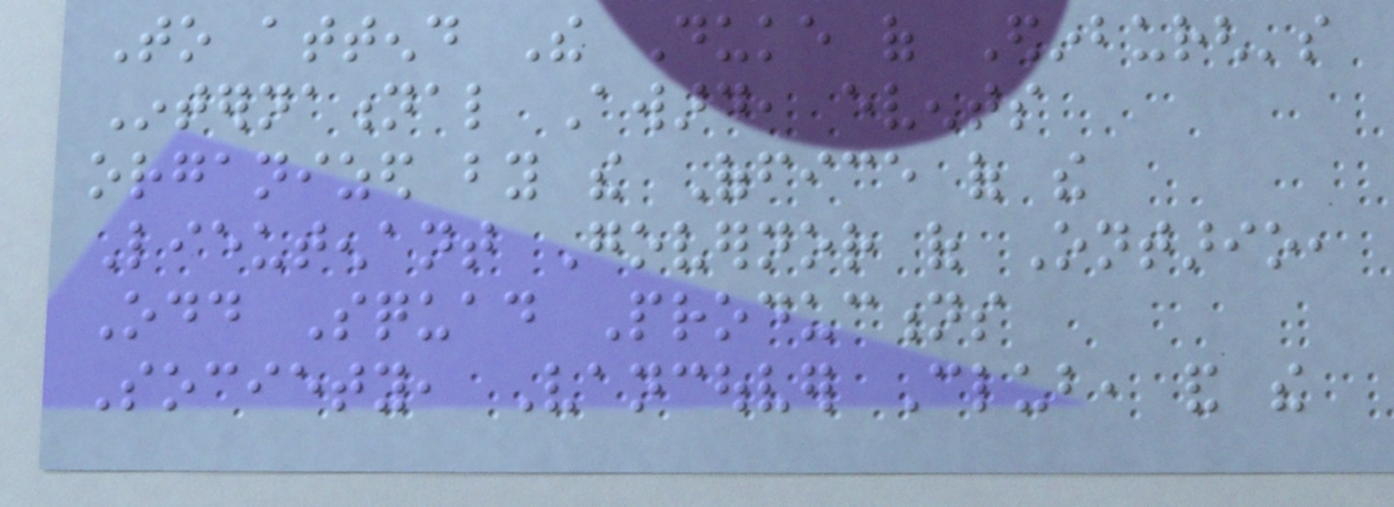To attend The Duke of Edinburgh's
International Award, events
organized by the Office of the
Lieutenant Governor of Ontario,
Odd Squad Productions
Society, Vancouver Club, and the
